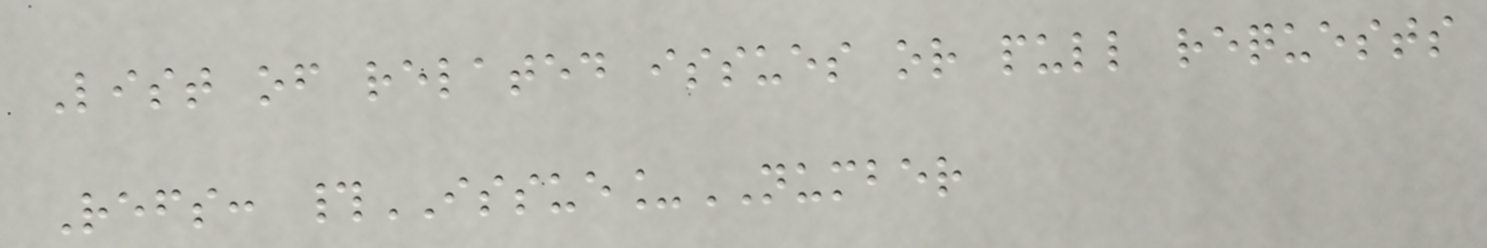List of related issues or pull requests
Refs: #ISSUE_NUMBER
